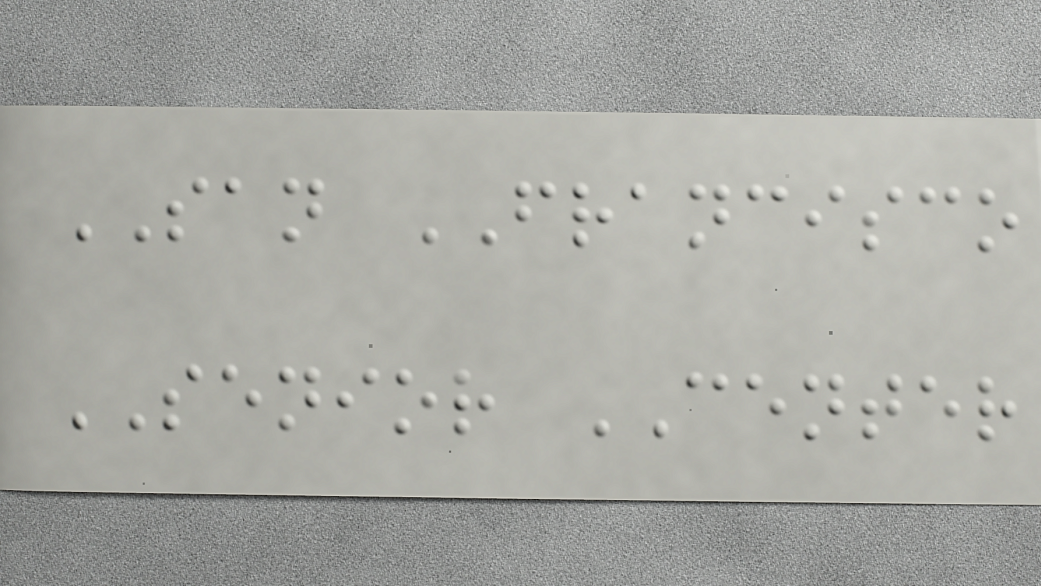SAN FRANCISCO
SENIOR CENTER
